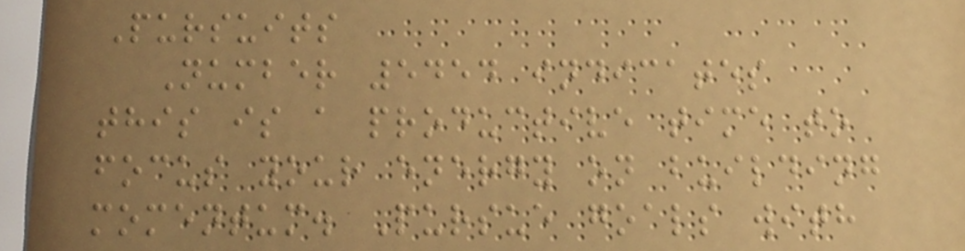Pursuits
Number 5454 indicates
this is a productive time to
focus your energy on building
momentum. Pursue goals with
